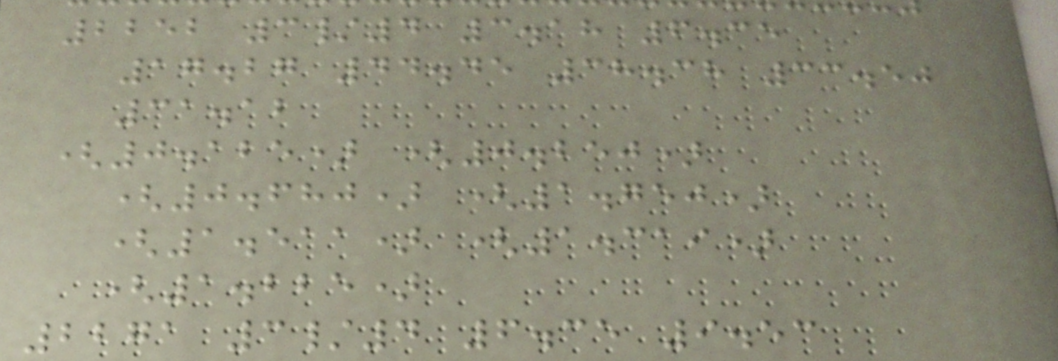2252 3/4 3.18 6.35
17.27 44.45 38.38 33.50
31.12
(0.125) (0.250)
(0.680) (1.750)
(1.511) (1.319)
(1.225)
2271 3/4 6.35 9.53
